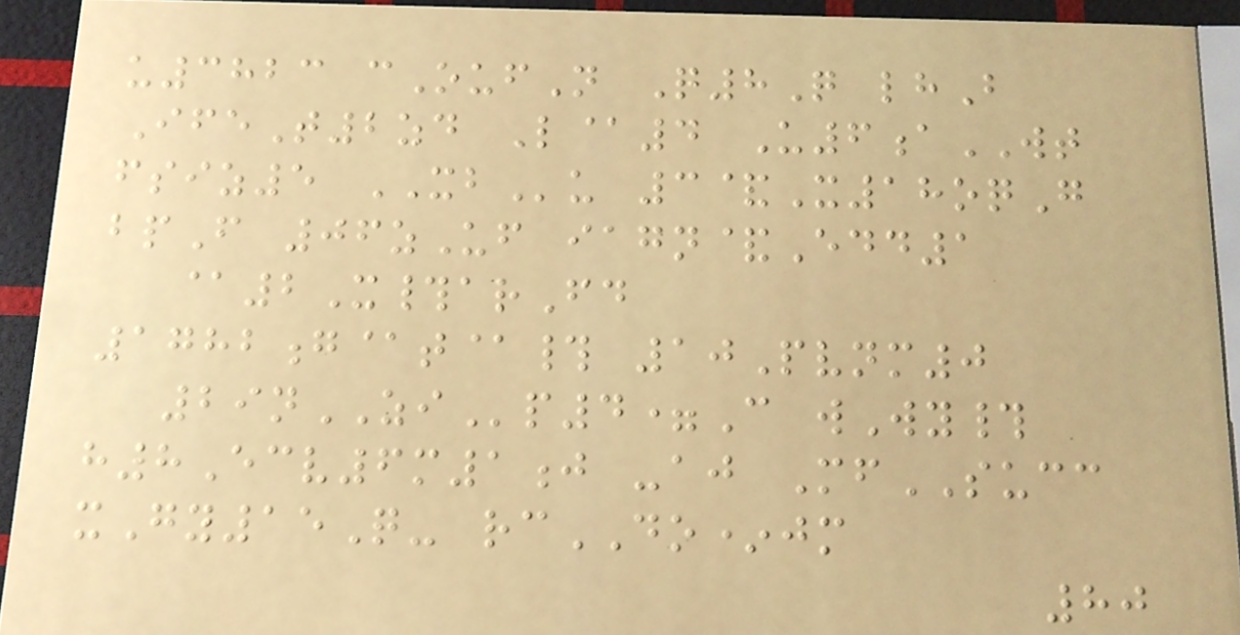u3823 cOufN Q8Q lhB
IfeT2zd L@4 U6aWT
fsiz5 XBu 3&X18oqG
bpF 06zUf iagn&Edd1
@2X#arFd
1782g@t@# 10Pvnm0
29nZIp4=C wWy#
h8Ecv6m1j -aj MfSUCC
xGy15Q- rcDO*jm
80
